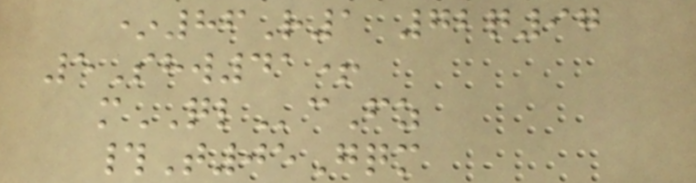*86R1 72q97
5Shw41+
mQLcFz
#T05Gqm
